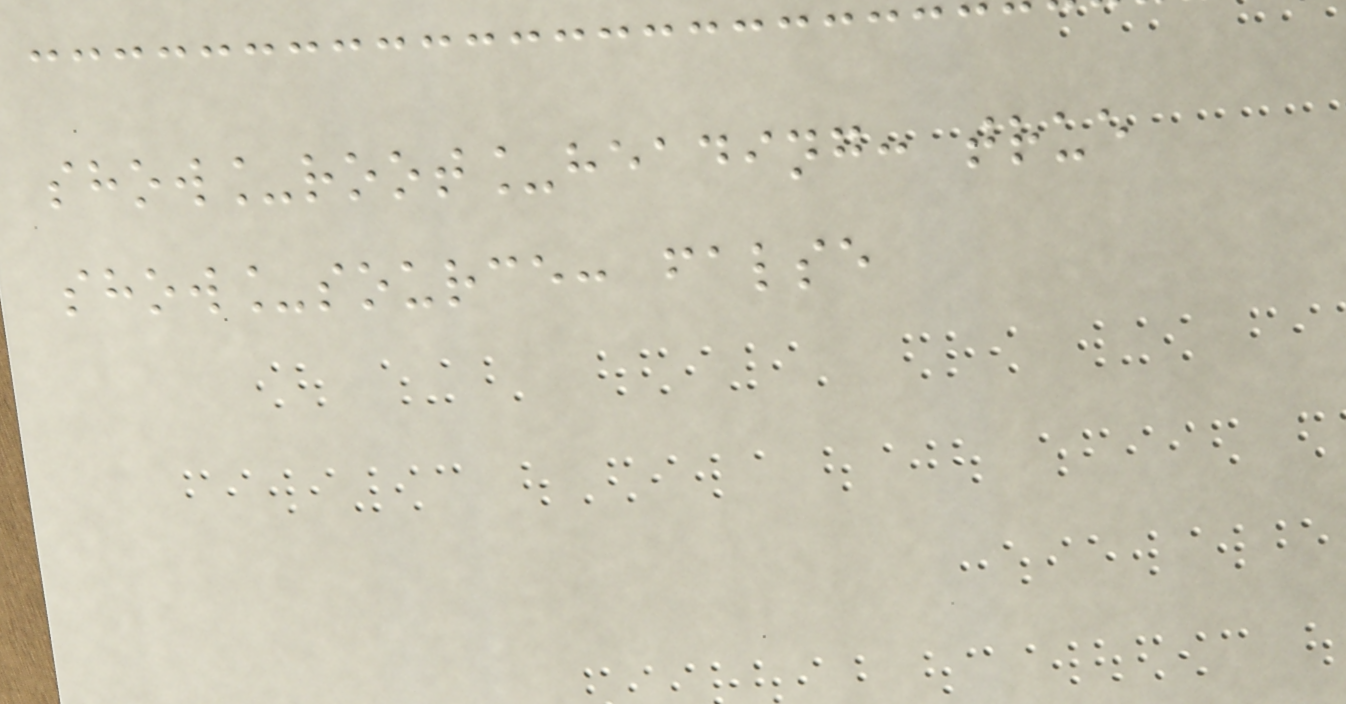show_root_heading: true
show_source: false
